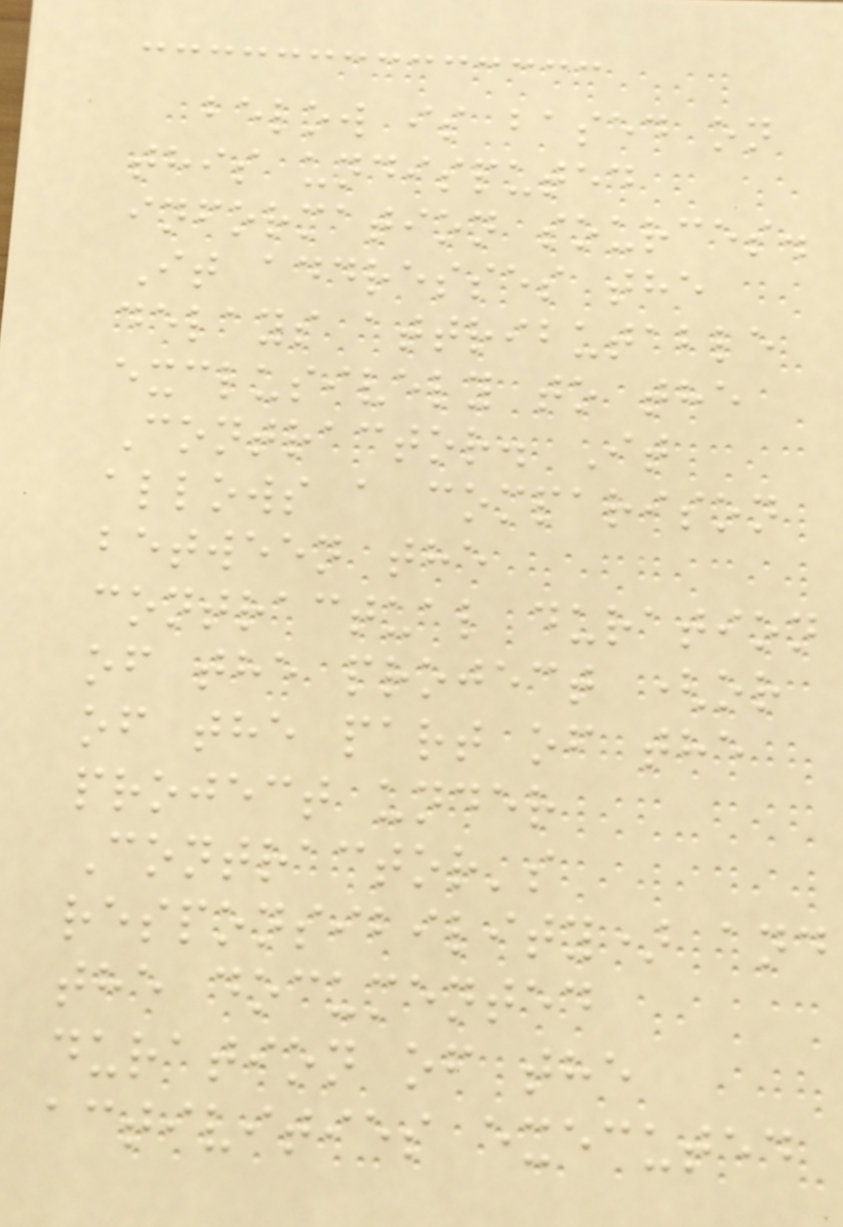below is based on
this undisputed
information sources.
It addresses the
delays attributable
exclusively to the
Contractor. It
allows a comparison
between the
contractual duration
of the project (or
of the part of the
project under
Contractor's
responsibility) and
the documented
duration of the
activities executed
